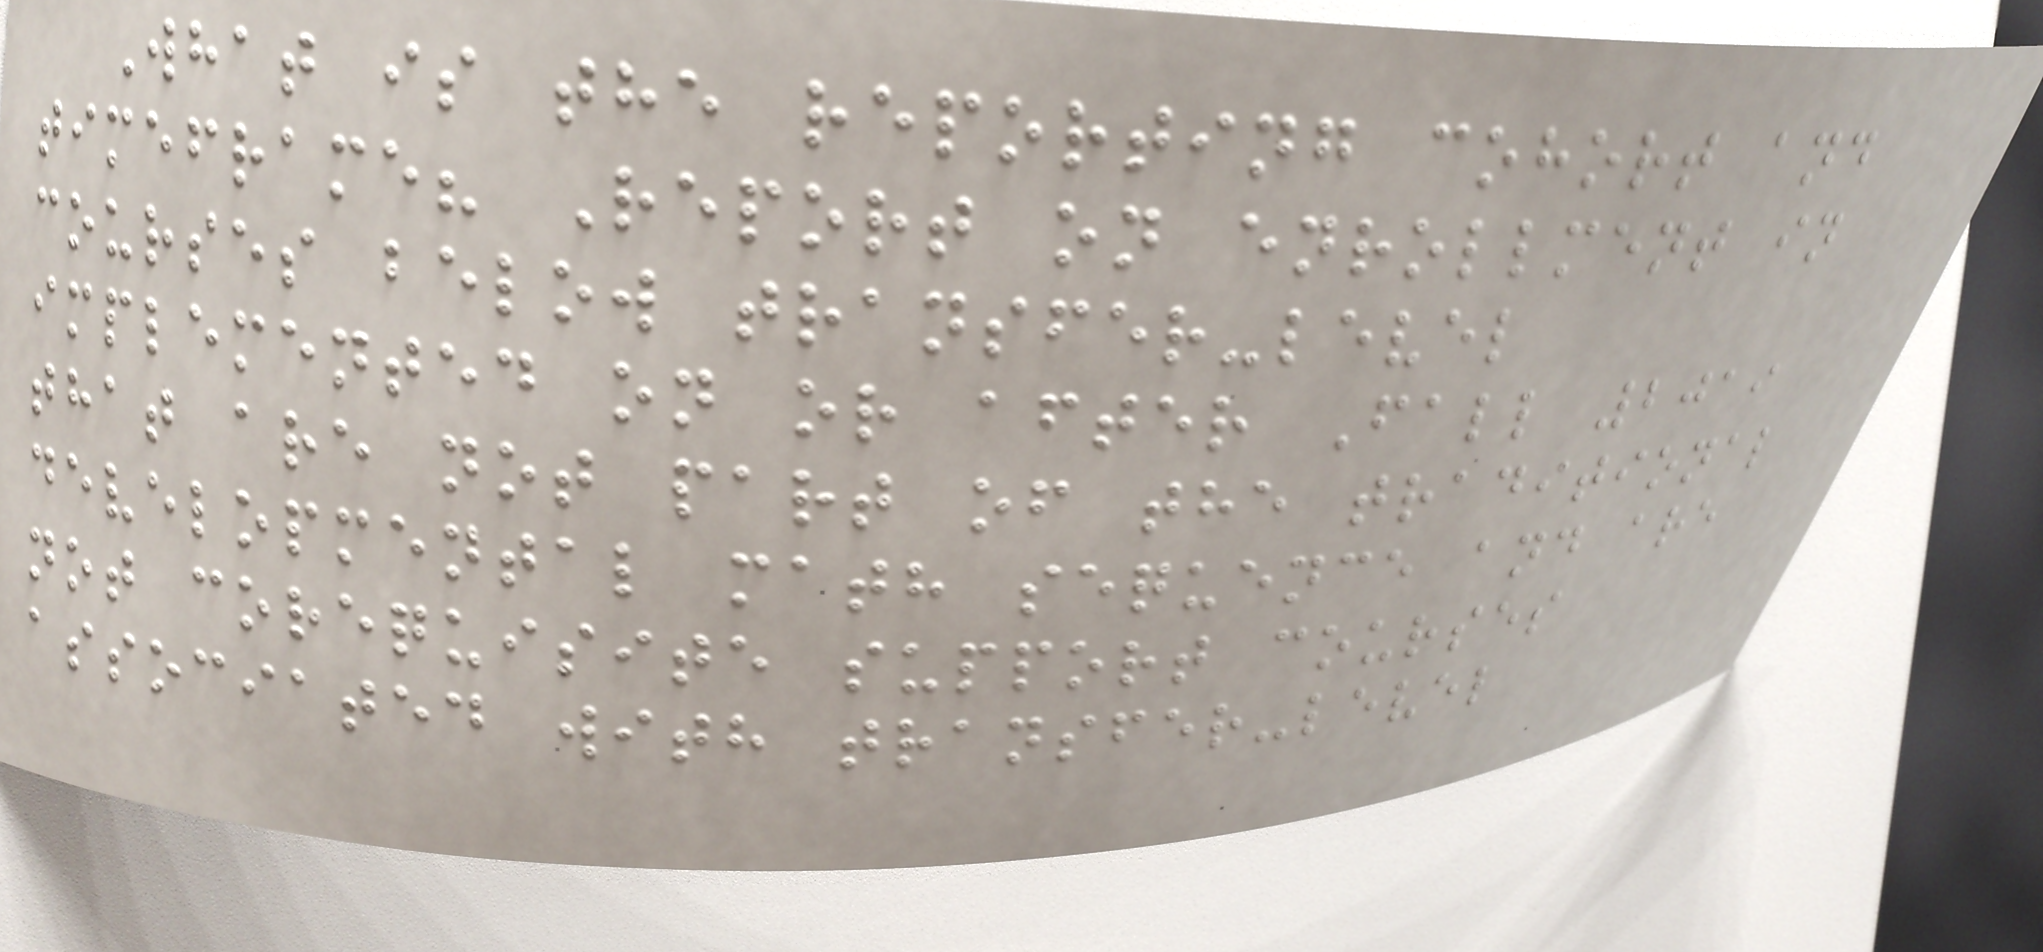What is the reporting cohort and
timeframe? Report on enrollment in
courses below transfer-level
implemented on or after Fall 2019
that are not part of the traditional
developmental math sequence and are
not corequisite support courses
associated with transfer-level
